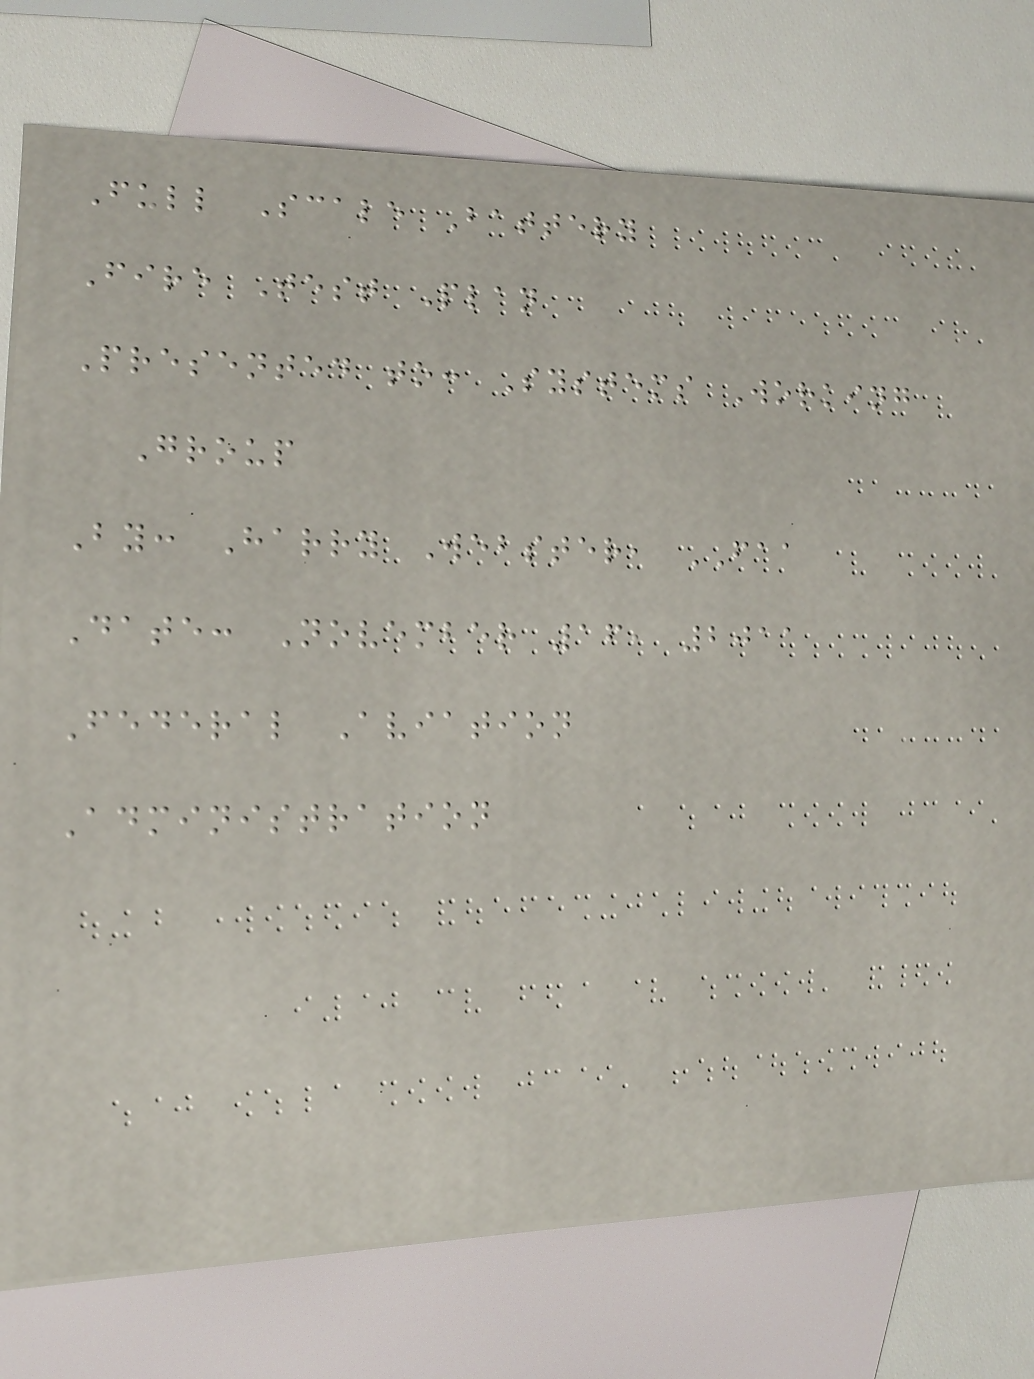Full Scale Battery
Fire Test Plan
Presented to: Systems Working
Group
By: Harry Webster, FAA
Date: November 16, 2011
Federal Aviation
Administration
